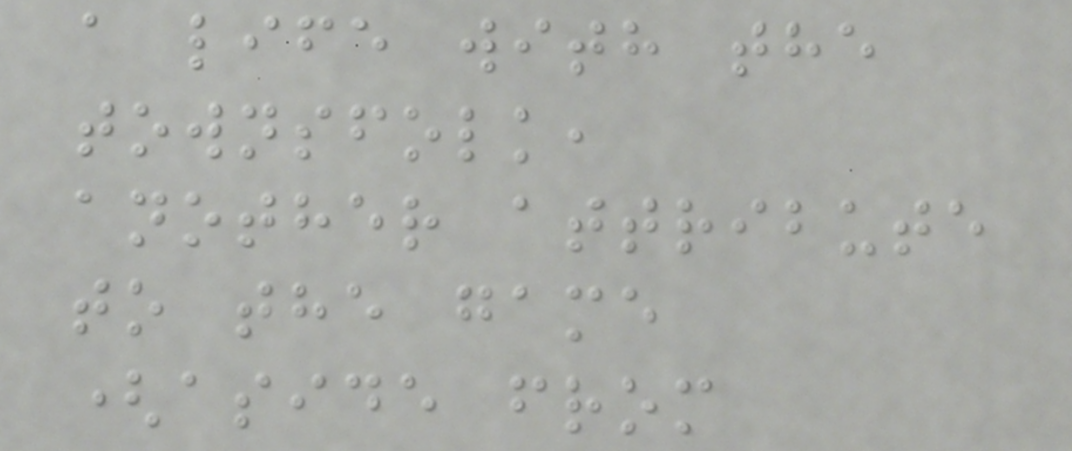a life with the
townsfolk,
another attribute
to the game
(aside from
